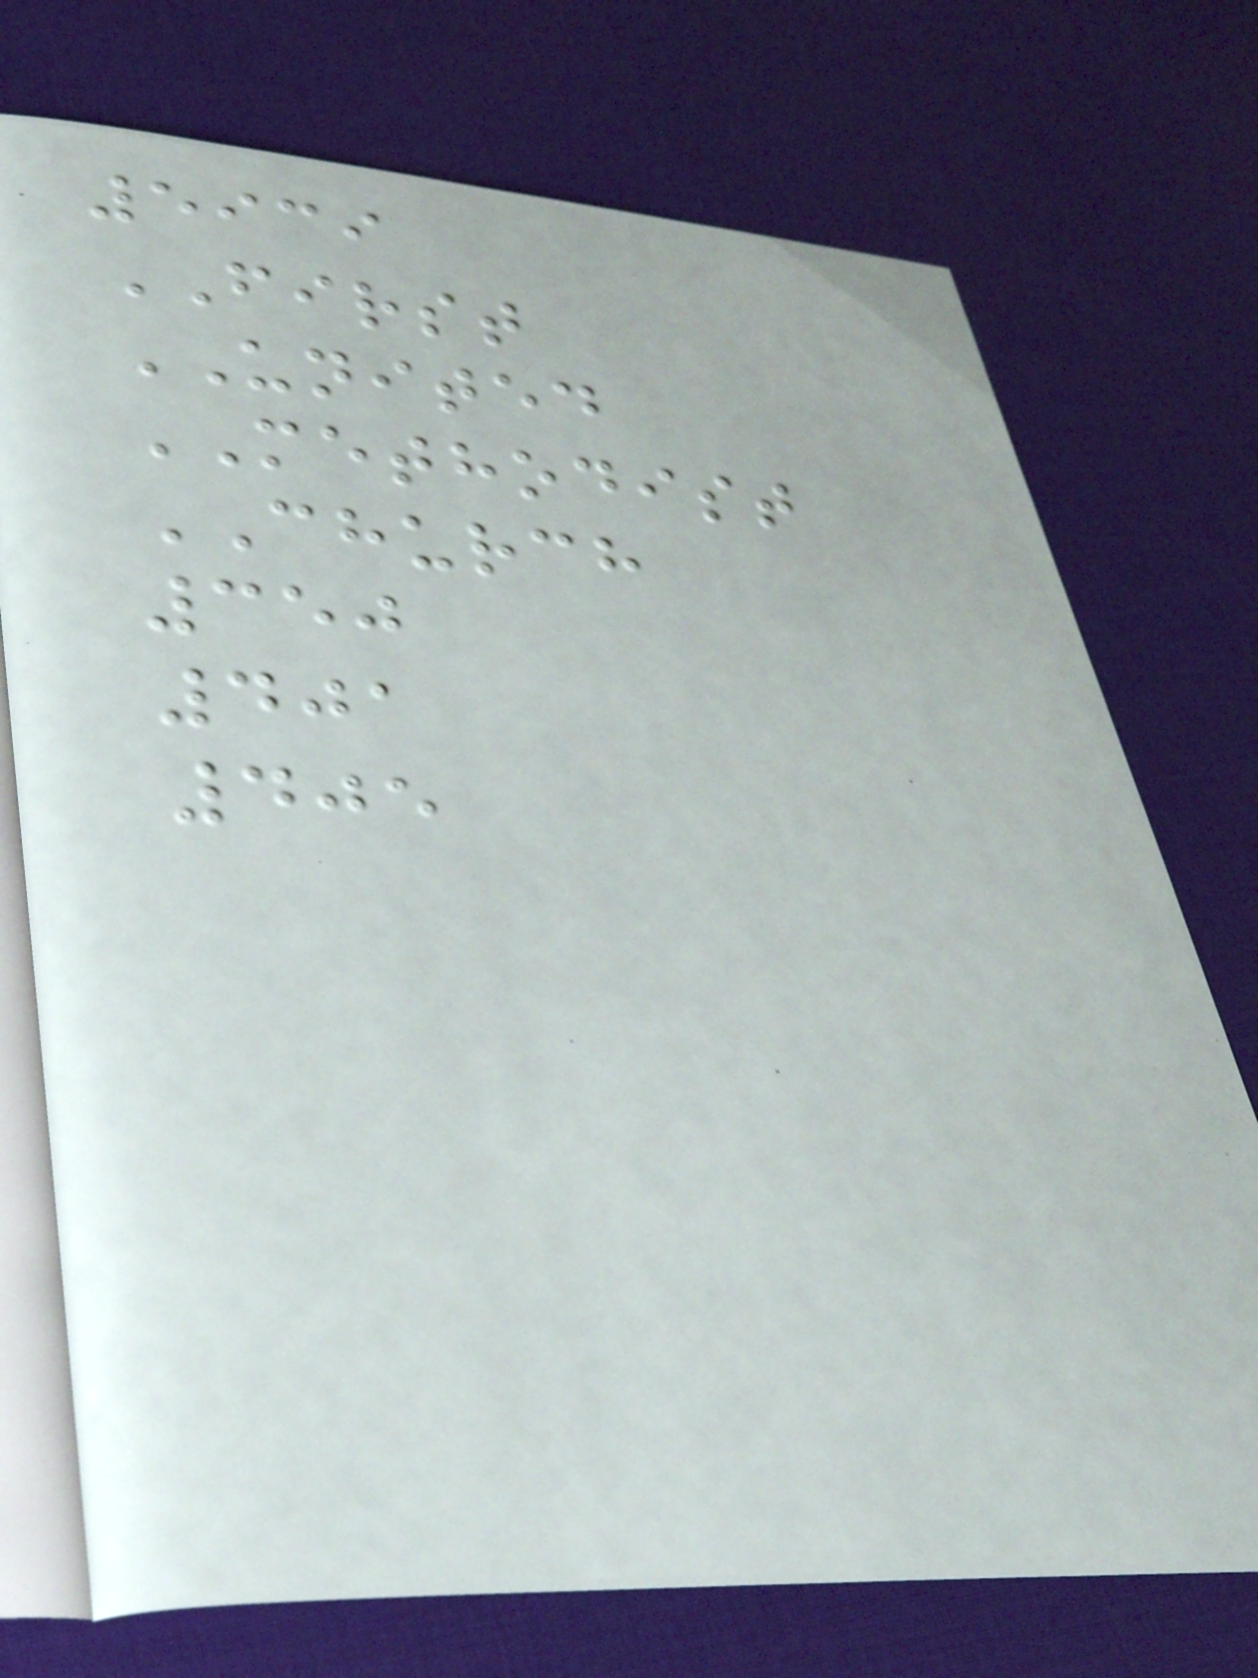5939
FIRST
UNITED
METHODIST
CHURCH
350
401
405
